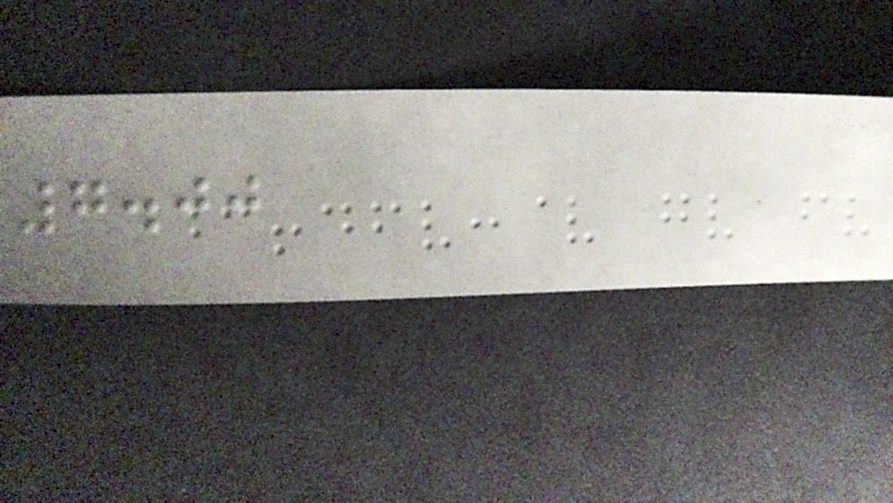7.00
